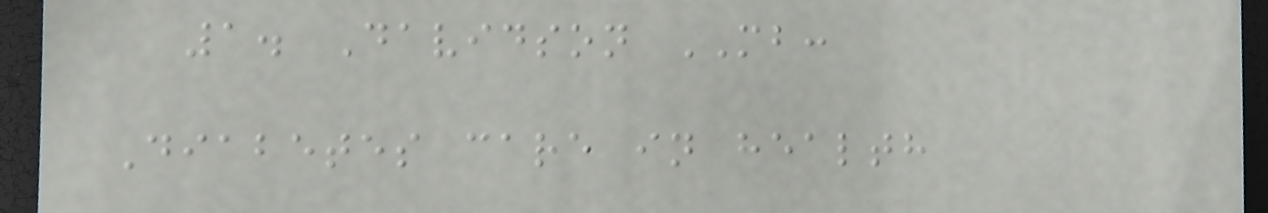1. Davidson MB:
Diabetes care in health
